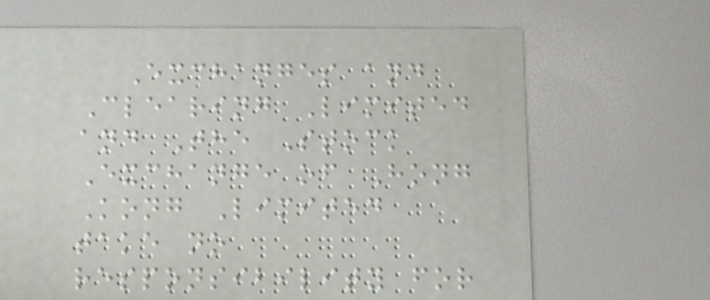Exchanges and
Clearing Limited
and The Stock
Exchange of Hong
Kong Limited
take no
responsibility for
